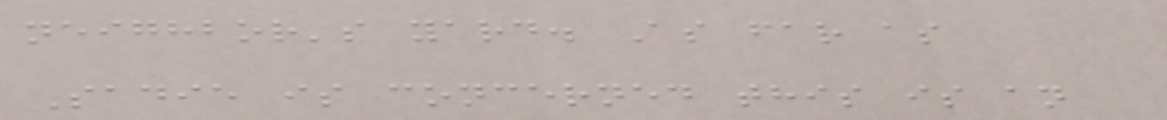neighbor's yard. As far as
Sadie is concerned this is an
